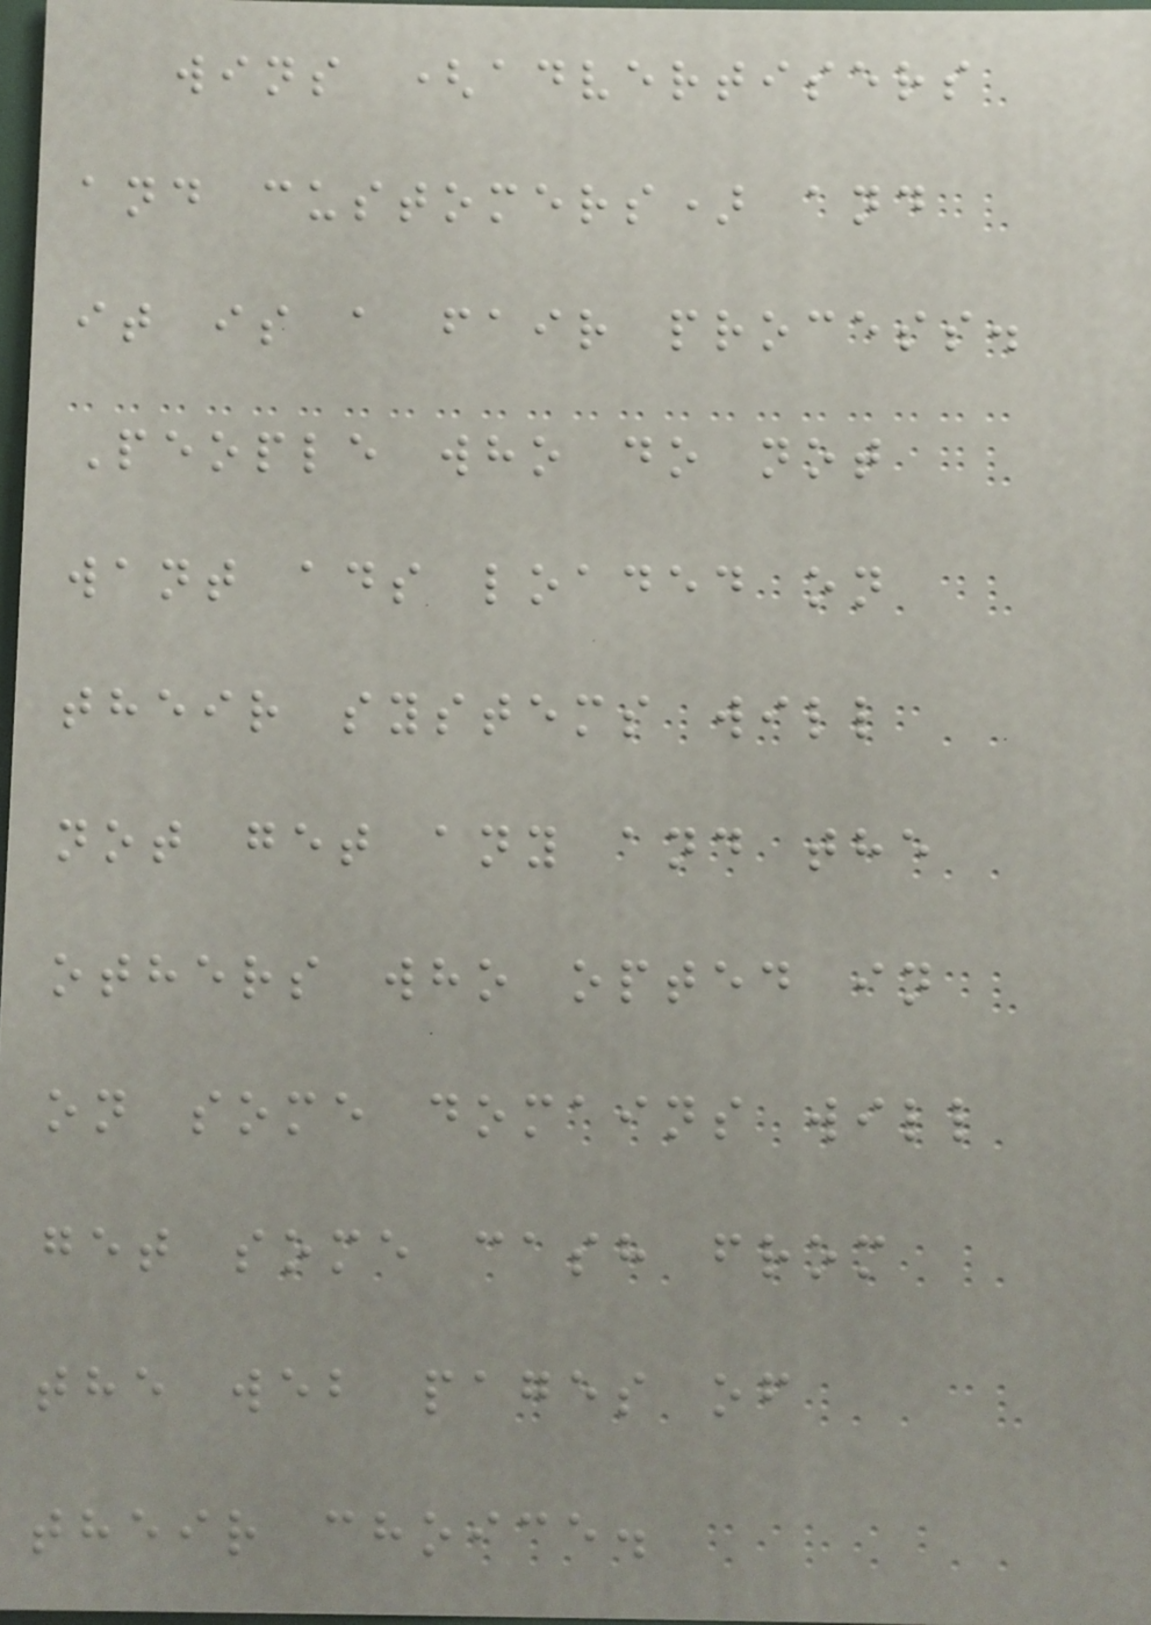wins (advertisers
and customers) and
it is a fair process.
People who do not
want ads loaded on
their systems will
not get any and the
others who opted in
on some domains will
get some cash from
the web pages of
their choice.
